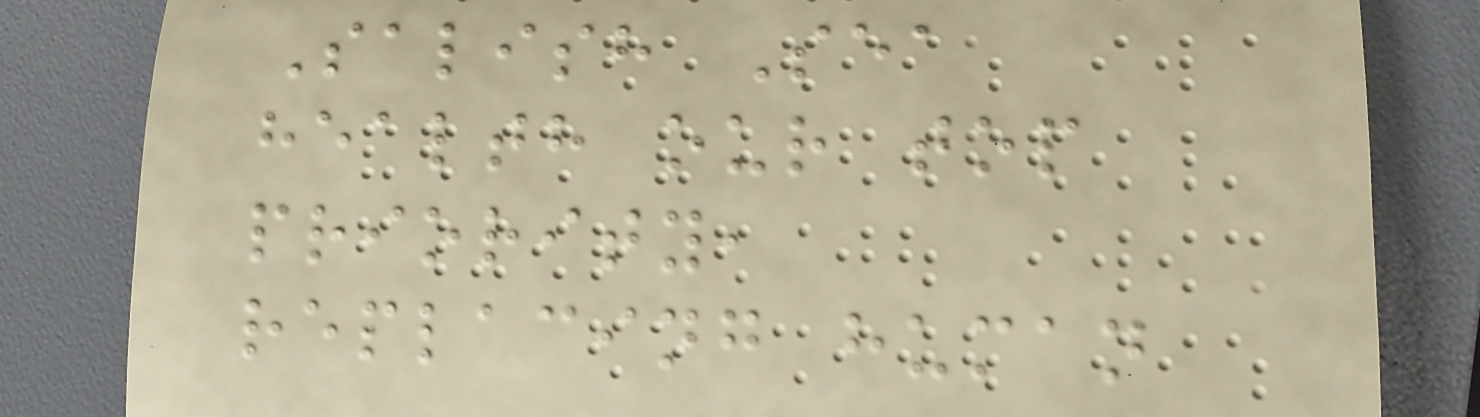Salish Sea
health our top
priority,
replacing human
